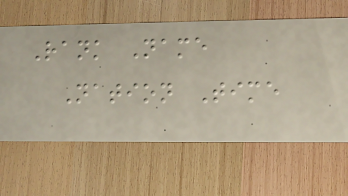Rank Name
Nation Time
